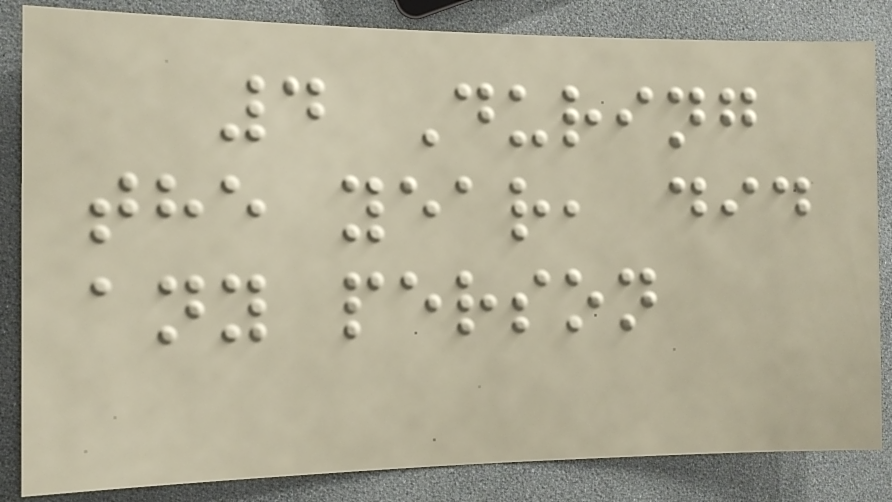4 During
the year, did
any person
